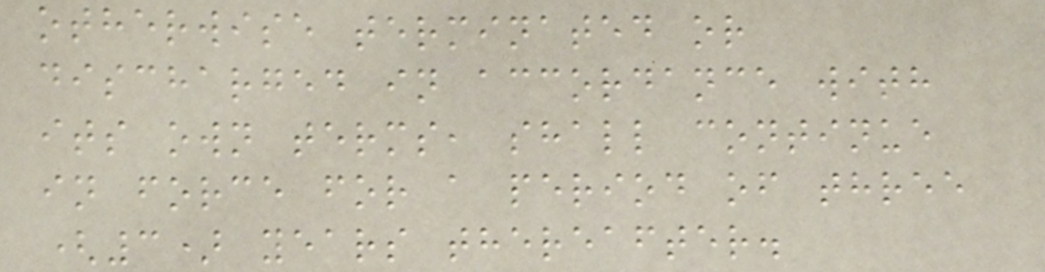otherwise terminated or
discharged in accordance with
its own terms, shall continue
in force for a period of three
(3) years thereafter.
